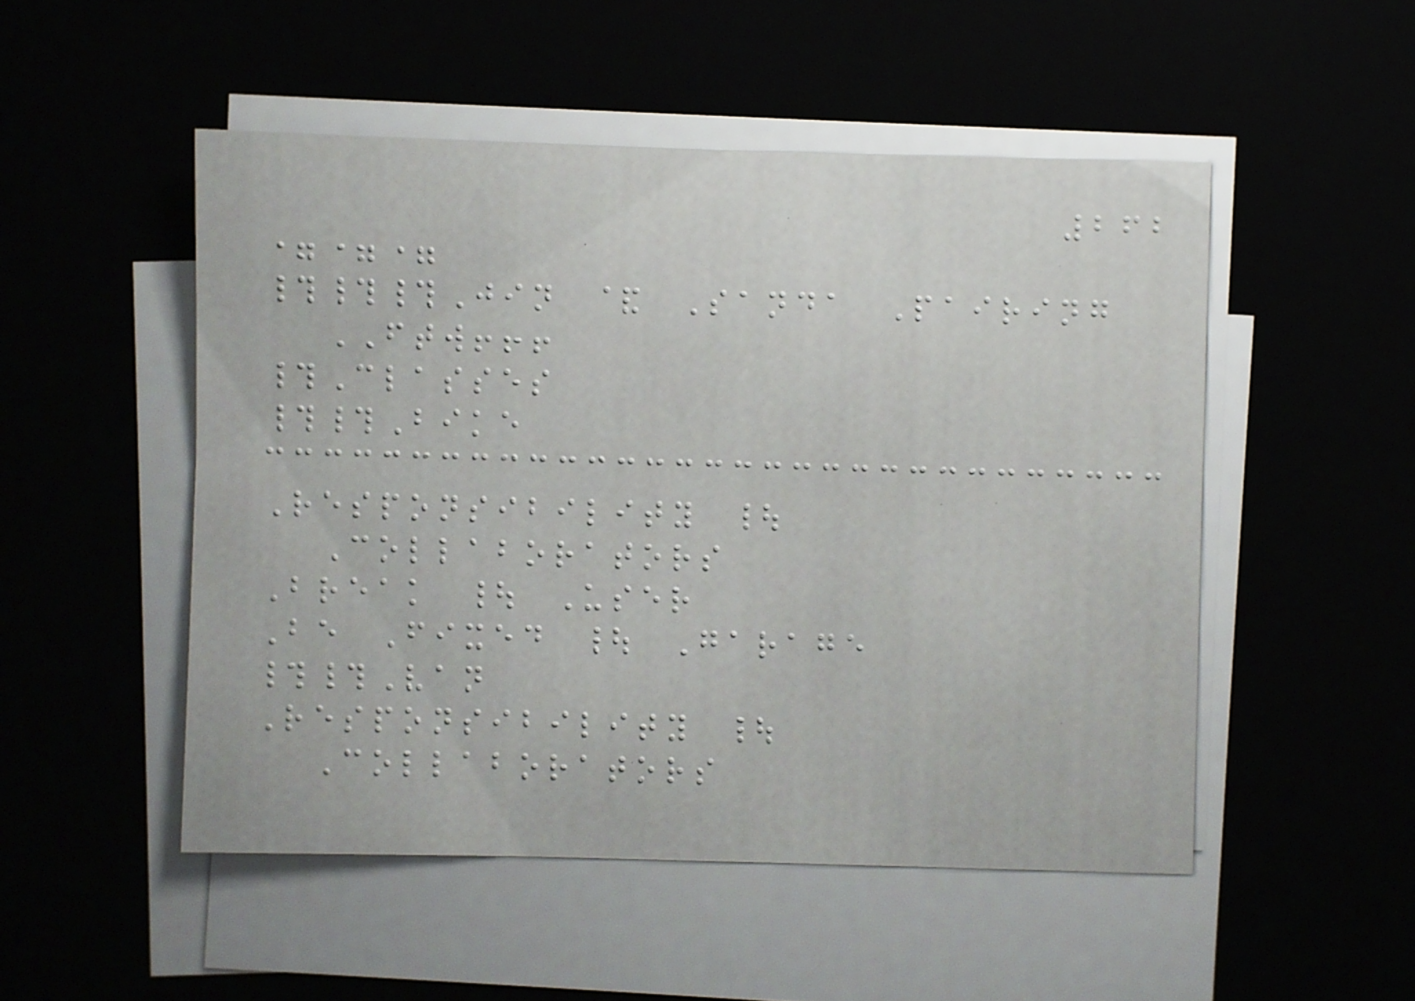262
===
###Jin & Sanda Pairing
FTW!!!
#Classes
##Bike
Responsibility |
Collaborators
Break | User
Be Fixed | Garage
##Van
Responsibility |
Collaborators
